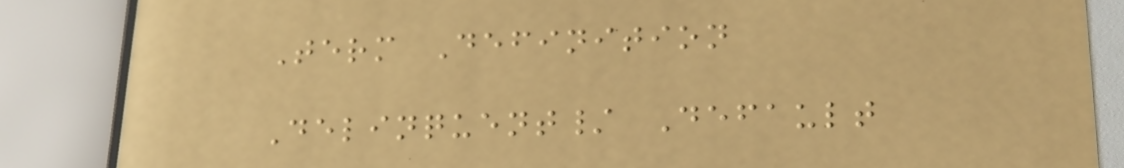Term Definition
Delinquent/ Default
